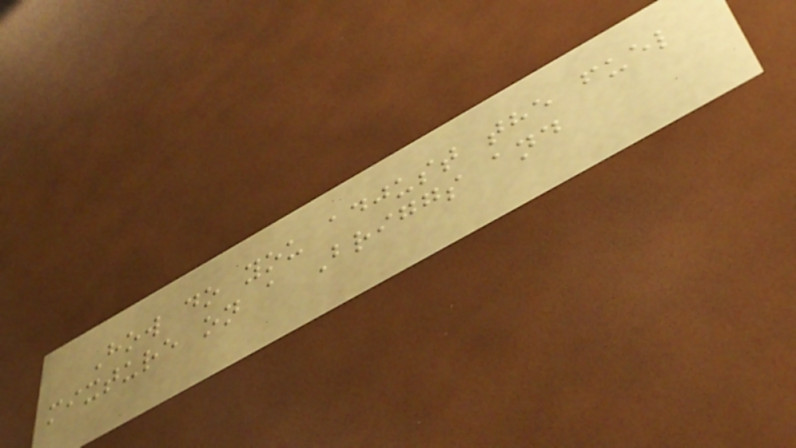How do you adjust the fuel
mixture on a Briggs and
